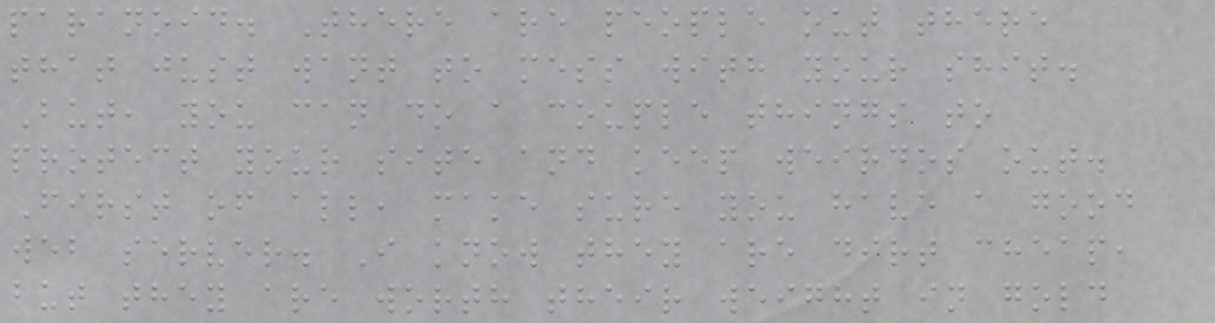paranoid. There are people out there
that just want to mess with your shit.
But, you can do a couple things to
protect your site and keep weirdos out.
First of all, make sure you have a good
web server. I know they are dirt cheap,
but they are worth their weight in gold
